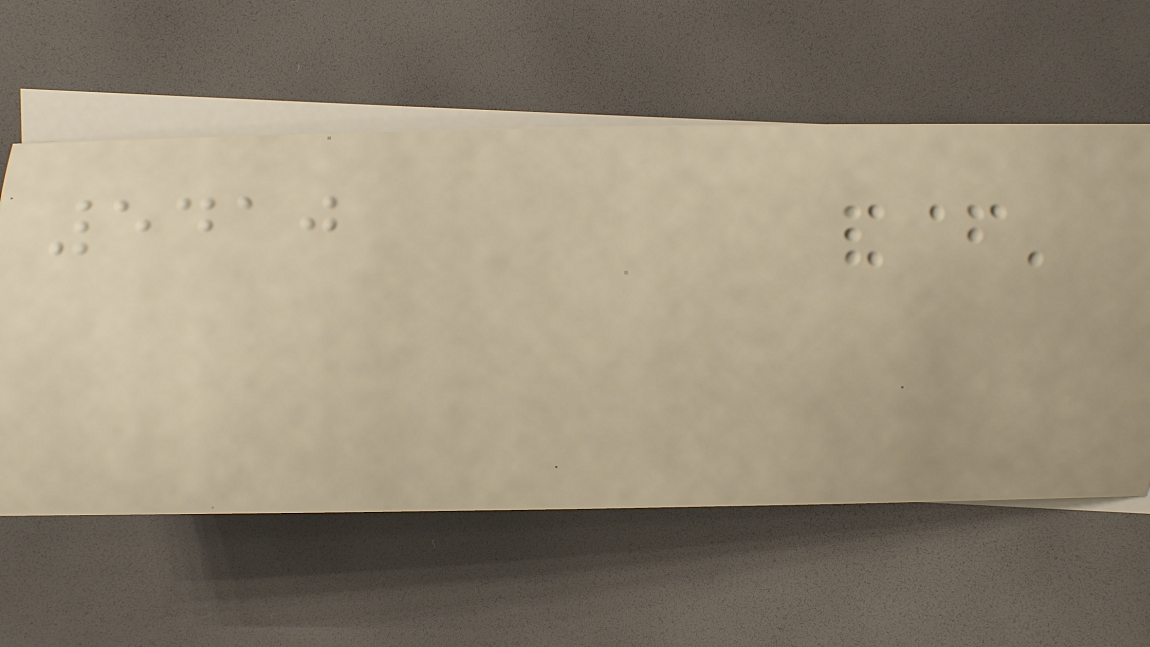5410
